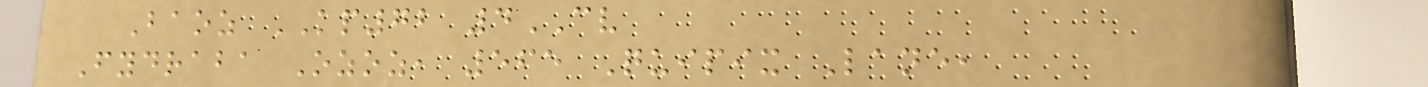Baoz KP72 4CV
Fydraba Ozoz, 565 Quipix Lane,
